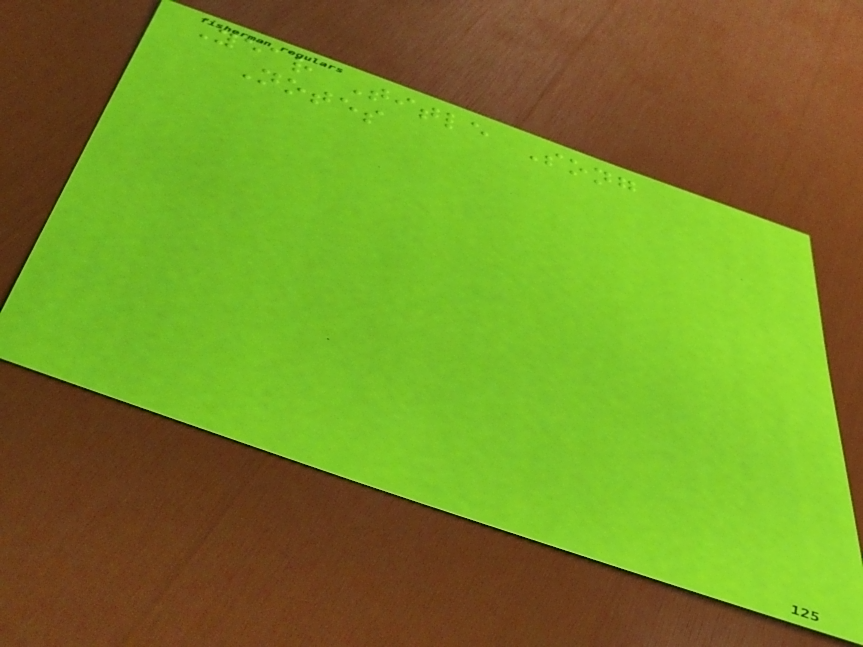Year Title Song
Notes
